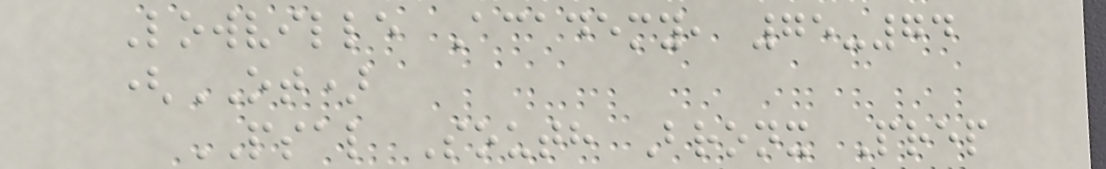Lowville Academy, 75-74
(OT)
PSAL South Bronx Prep
